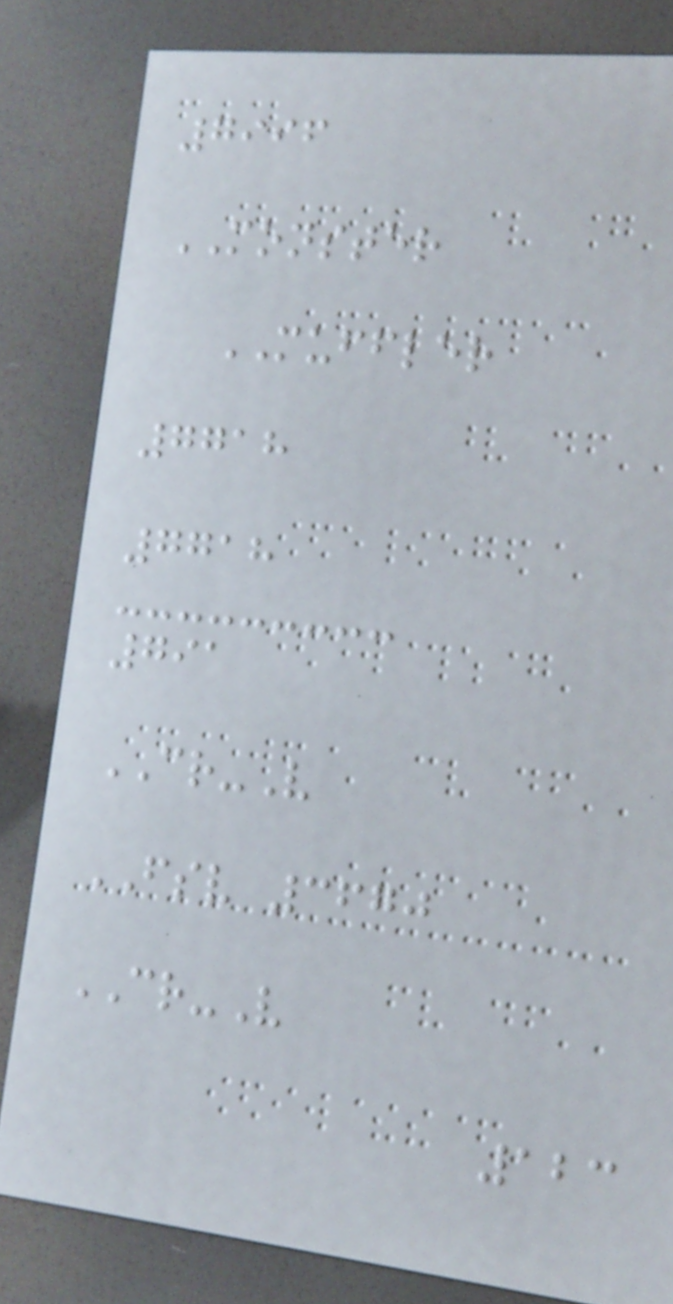7996
MONSTER
MUFFLER
7718
7718
791
CR-V
FSV 3670
CR-V
123
